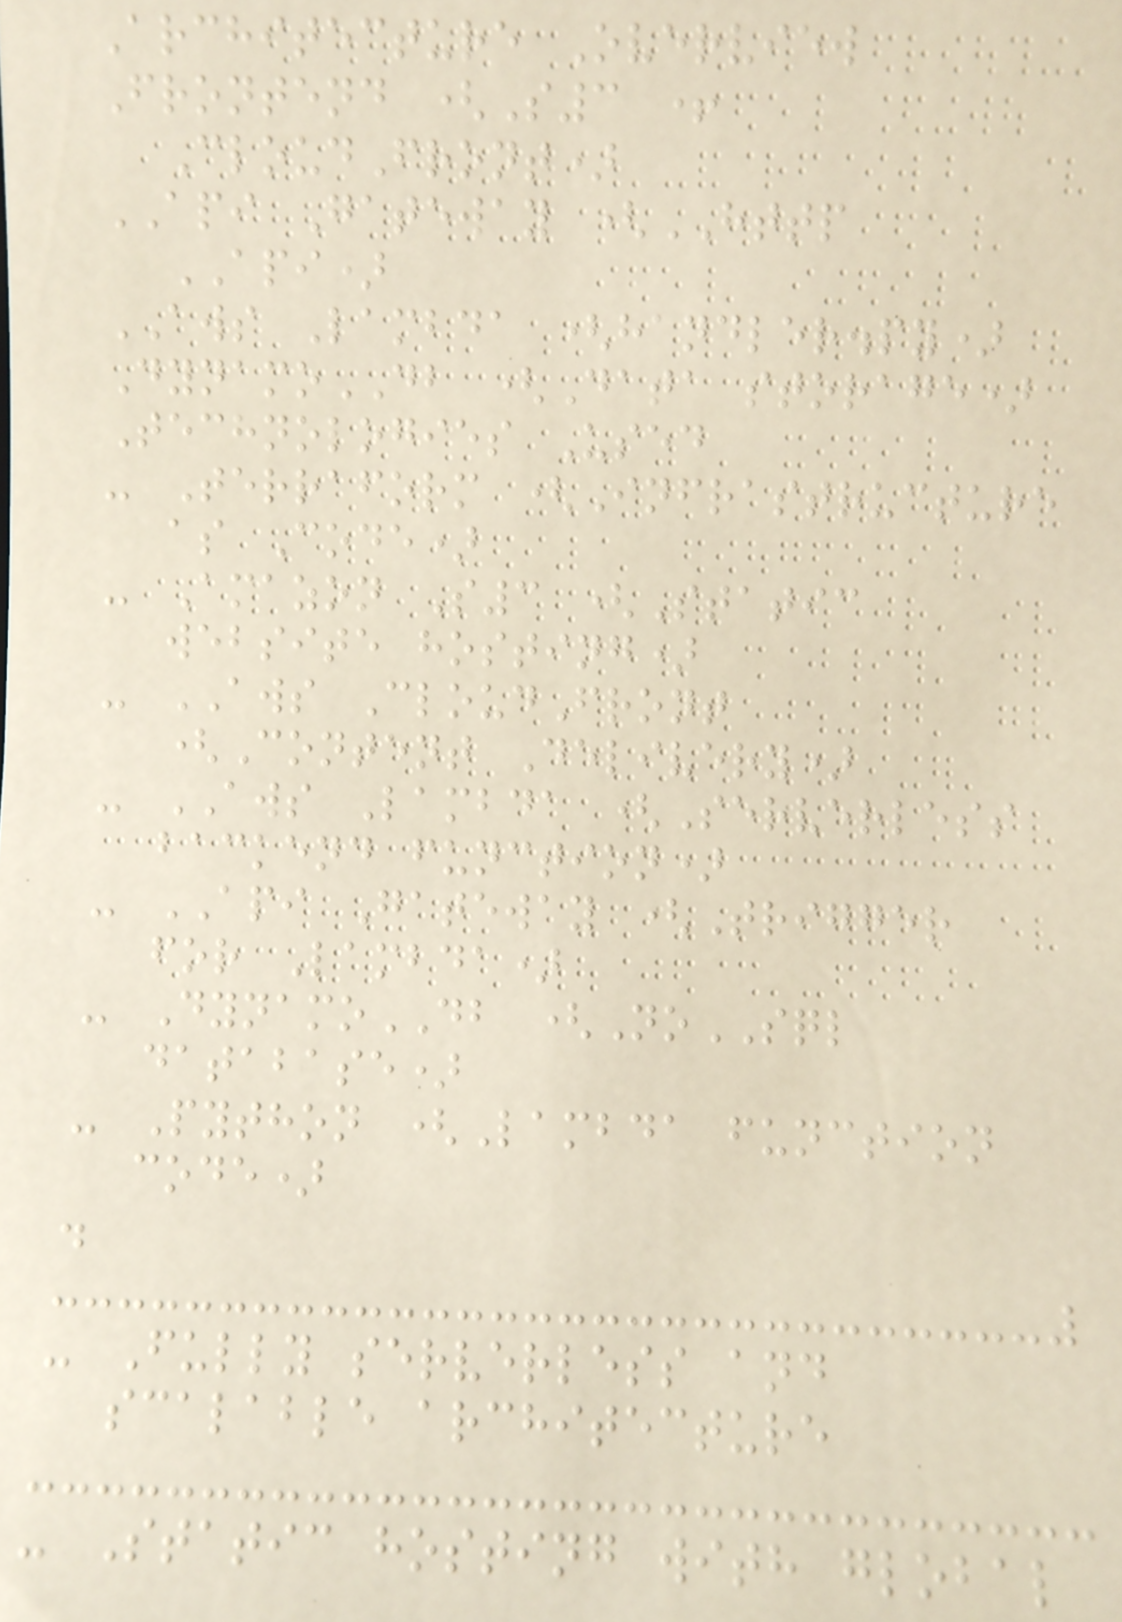Architecture Overview
Frontend (S3 +
CloudFront)
API Gateway (HTTP
API)
AWS Lambda (handler.py)
DynamoDB (Data storage)
Technologies Used
- Terraform (Infrastructure
as Code)
- Amazon S3 (Static
website hosting)
- AWS CloudFront
(Content Delivery)
- AWS Lambda (Serverless
backend function)
- API Gateway (Trigger
for Lambda)
- DynamoDB (NoSQL
database)
- Python (Lambda function
code)
.
- Fully serverless and
scalable architecture
- Static hosting with global
